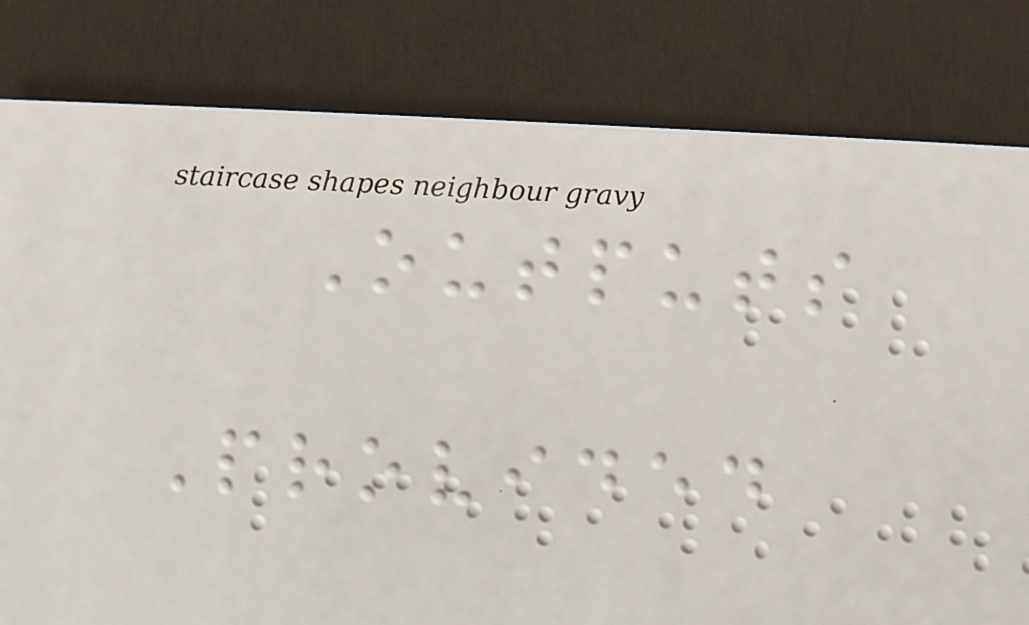Outputs
Provided
